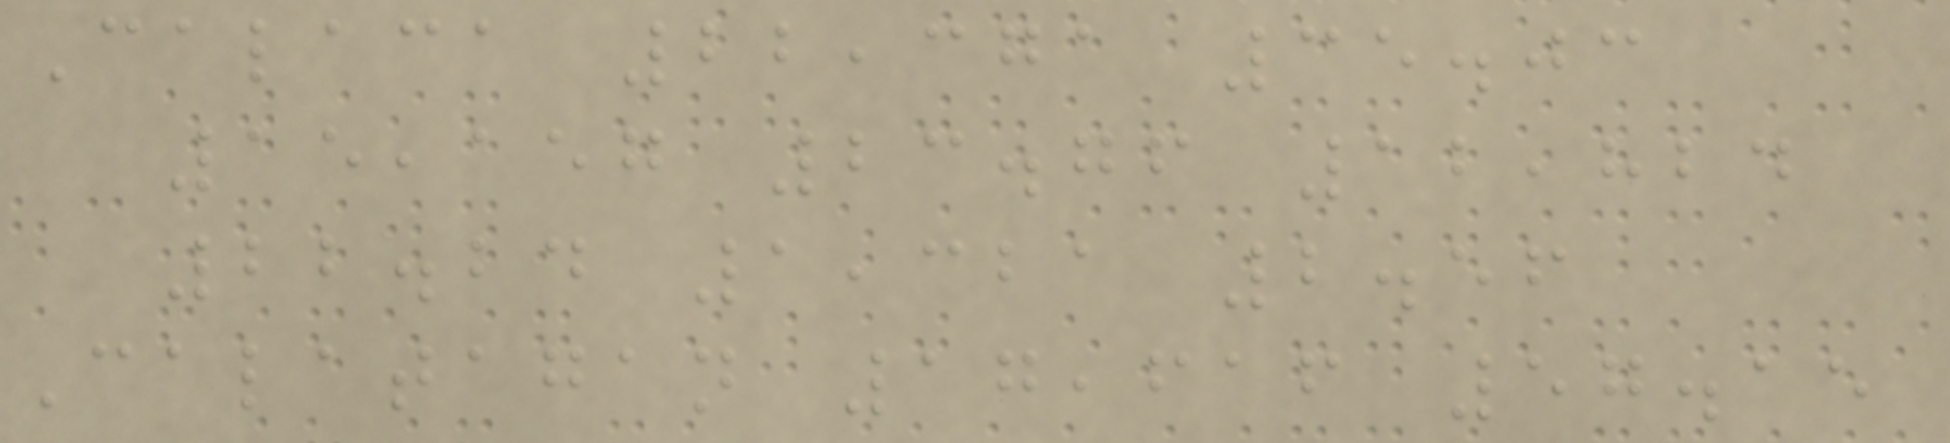Calaca 22,371 35.03
15,157 23.76 12,824
22.24 1,321 2.56
Calatagan 17,616 57.15
